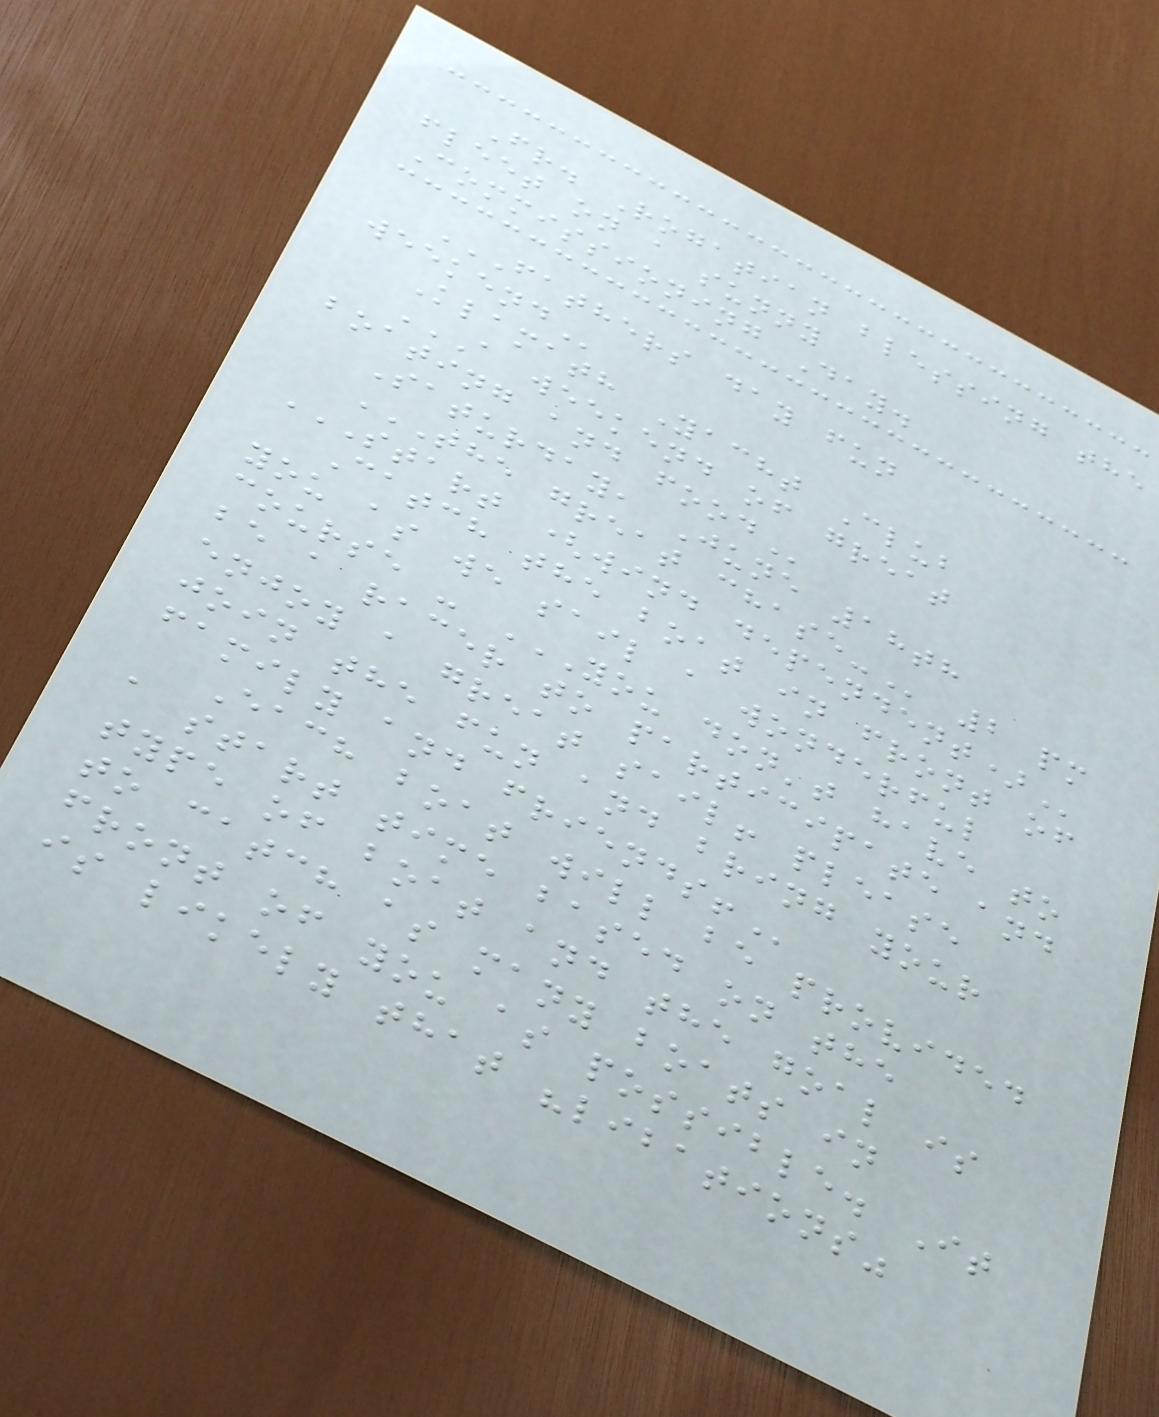Fr. Rogatian blessing the
fleet on a sunny
Commissioning Day.
FATHERS DAY FUN
WEEKEND
Klamath Yacht Club
A WEEKEND OF GREAT
BOATING AND FOOD
Saturday, June 18th
THE GREAT CHASE- 2 pm
START (WIND DEPENDENT)
Catch the boat in front of
you as we sail a wonderful
course - YOU DON'T HAVE TO
BE A RACER TO PARTICIPATE AND
ENJOY A GREAT SAIL! PLEASE
JOIN THE FUN AND BRING YOUR
FAMILY AND FRIENDS!
Each boat will be provided
a start time based on the
type of boat and the goal is
to catch as many boats in
front of you as possible. It
is likely that "libations"
